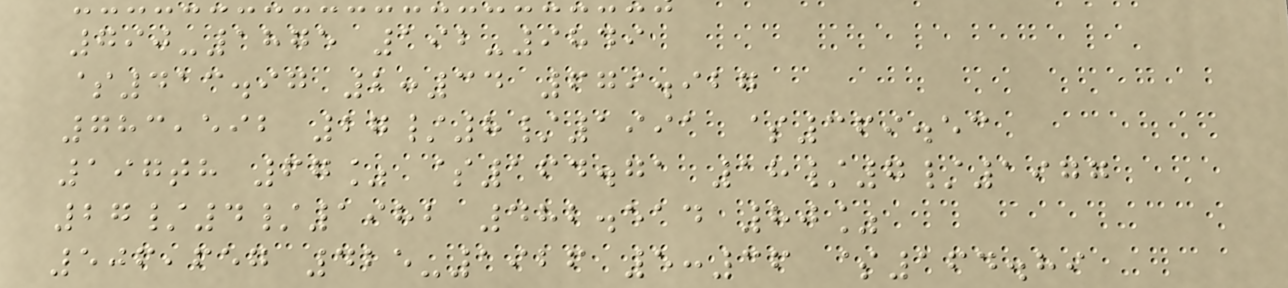790-1875 192-9849
$413.97 2:34 679.927
783,592 27/8/1991 $369.53
197th 67% $164.71 18/7/1977
27/4/1982 482.514 80%
506,657 425-1926 5:36 $164.89
